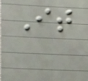It
